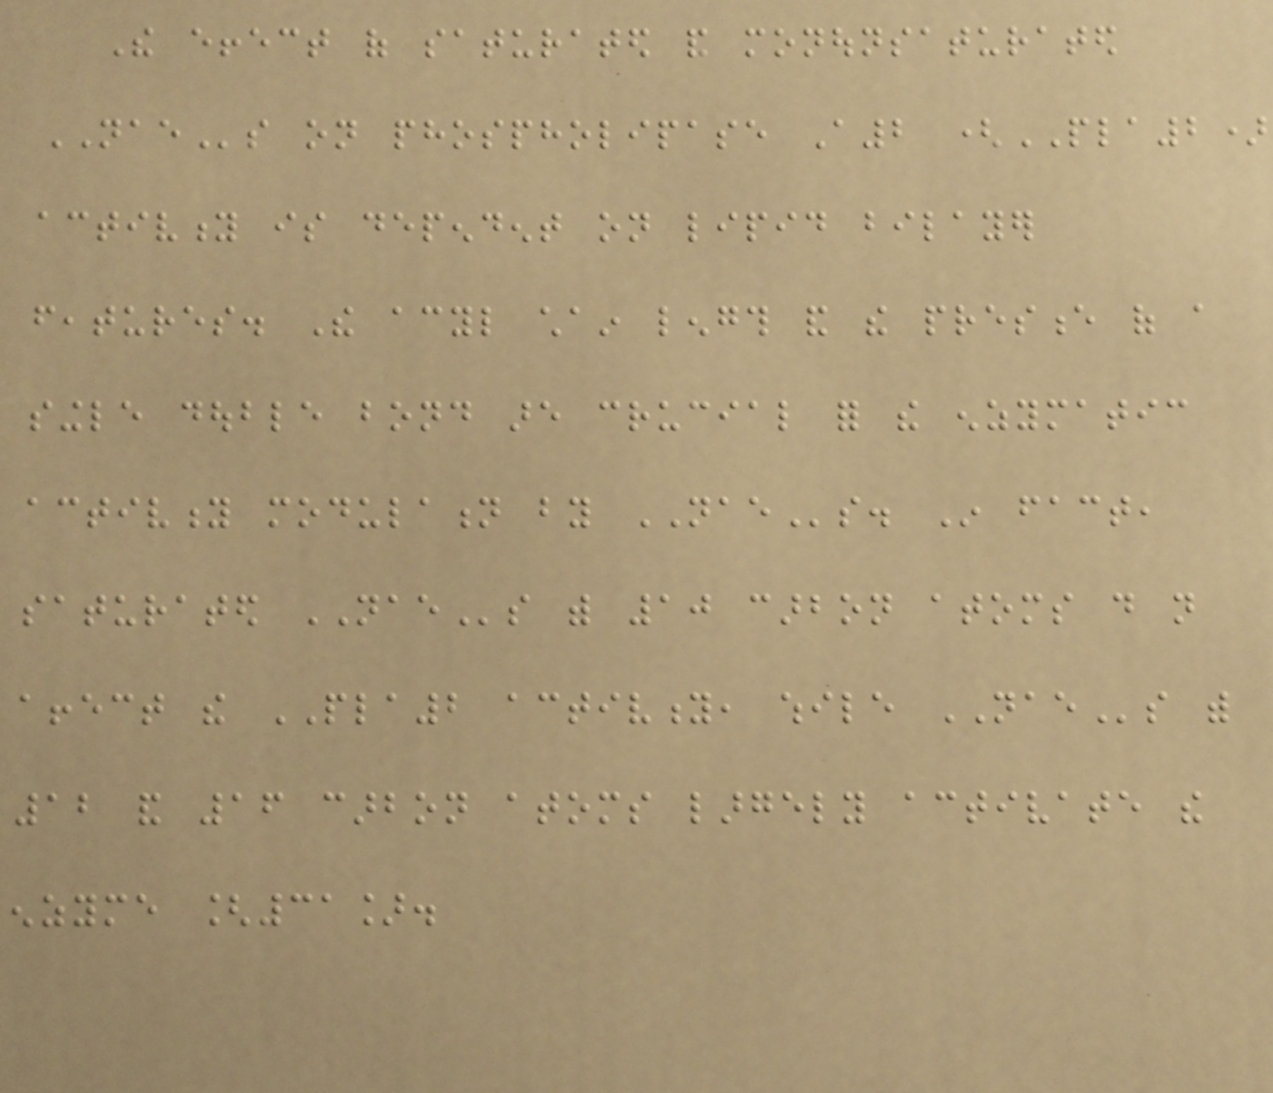The effect of saturated and monounsaturated
NAEs on phospholipase A2 (PLA2)
activity is dependent on lipid bilayer
features. The acyl chain length and the presence of a
single double bond are crucial for the enzymatic
activity modulation by NAEs. In fact,
saturated NAEs with 10 carbon atoms do not
affect the PLA2 activity, while NAEs with
12 and 16 carbon atoms largely activate the
enzyme [31].
